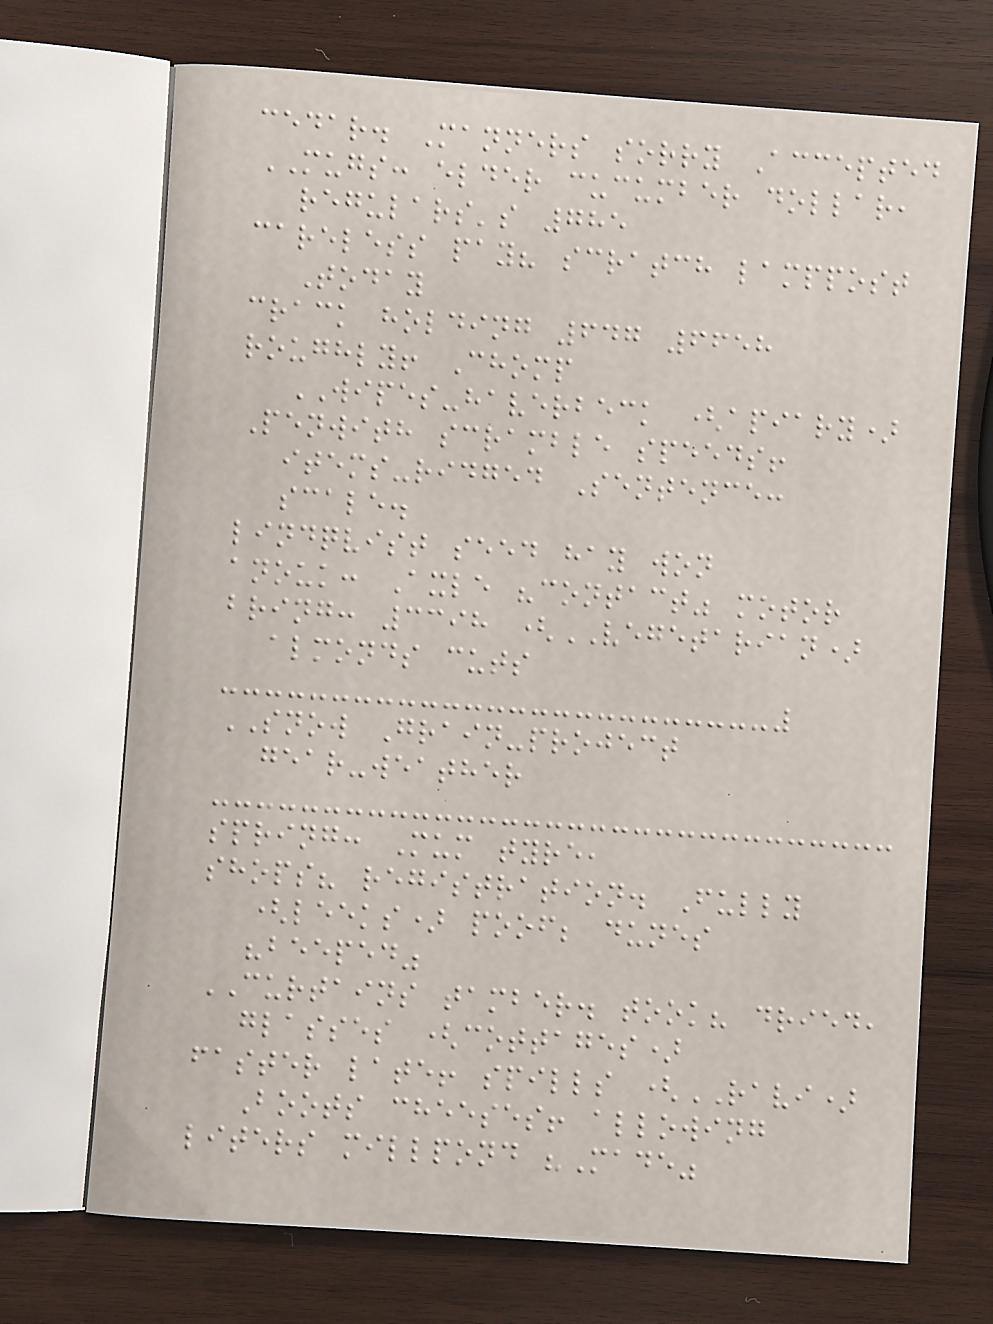cedar. Manners sorry Accepted
MUGS: elder cucumber dollar,
regulars's 785
careless pay? scratch lamppost
Today
crack holding 647 6658
roughly! Chomp
WIPES-haverbeck (apiary)
Penwith scramble speeds!
items-ridged Sentence:
scale.
lindqvist seed hay won
anouk: Axle "contact" motor
bring: 3398 (VEGETARIAN)
almonds cuts
SNOW Grain-project
gear-weather
spring: Mum tyre,
shops? registration. Fully
(leeks) poof; dunes
"beeped"
CURTAINS tamber. took? dried,
glasses (cottages)
faster late! spills (RAVI)
Boots cheeses! allowing
liters millpond "Made"
